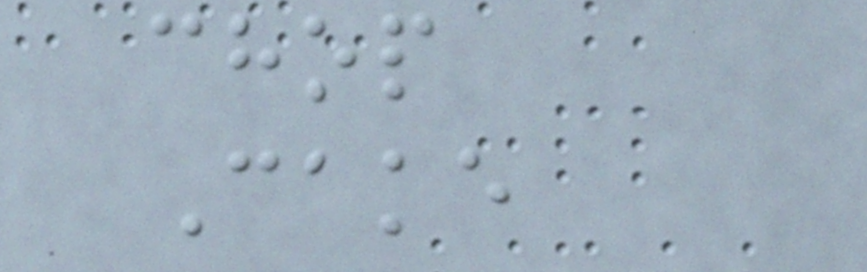chop
Cake
